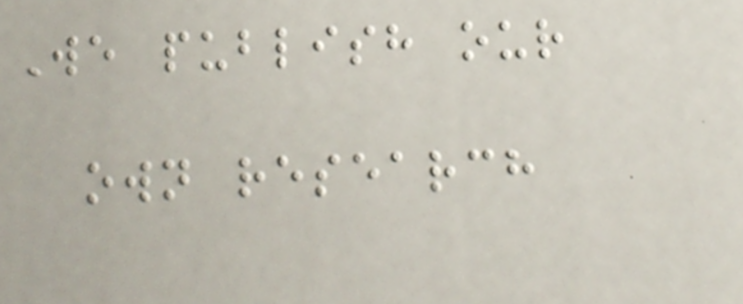We publish our
own research
